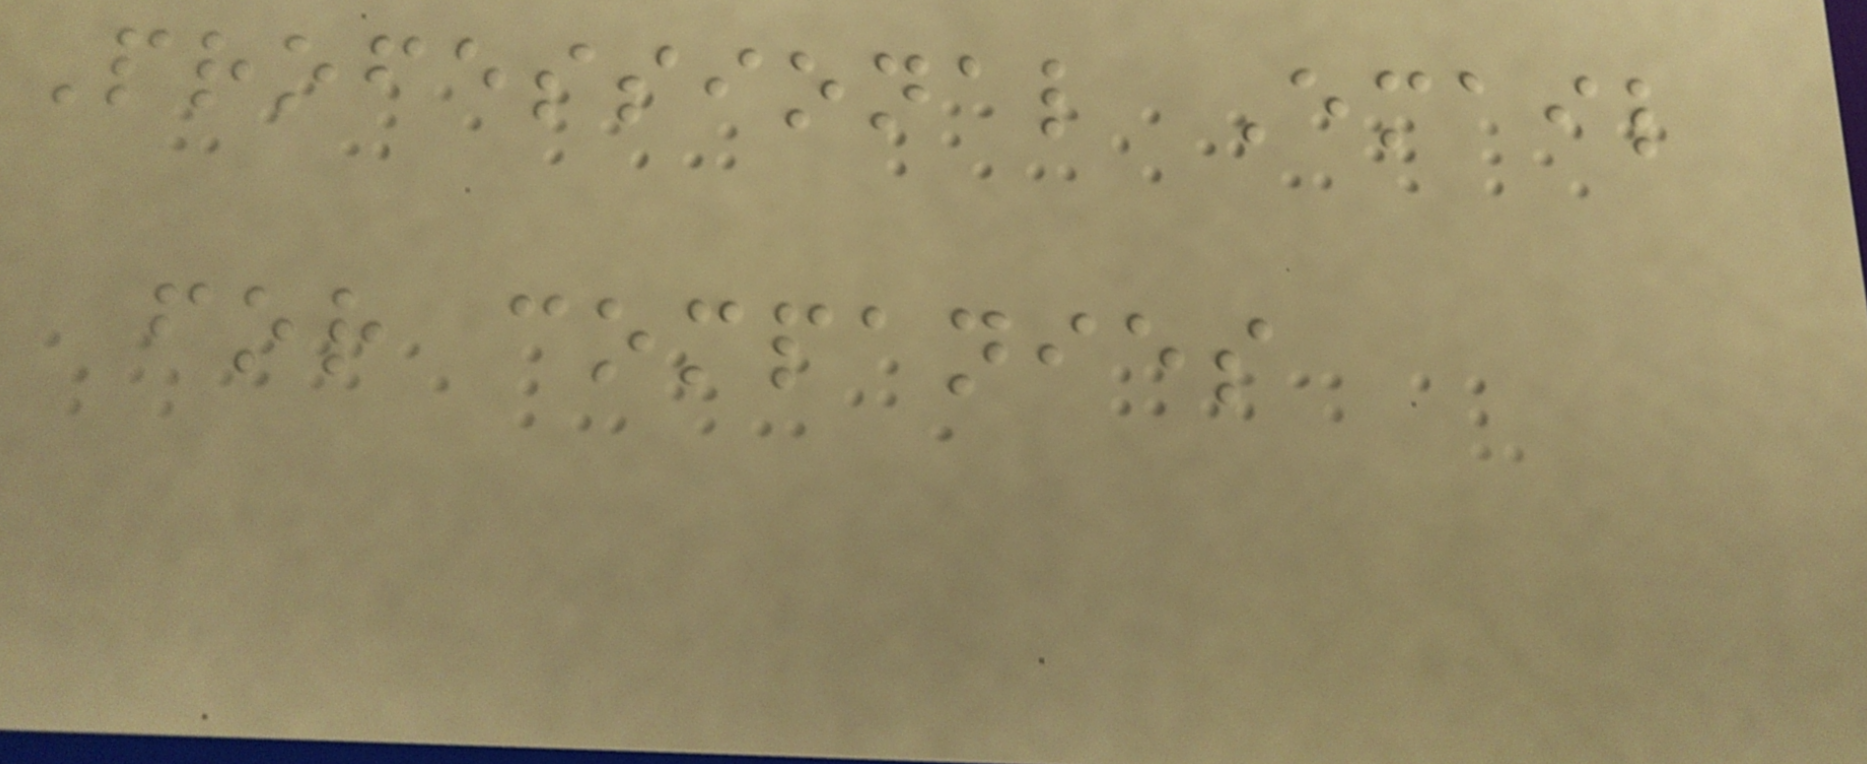Professional Email
for companies
